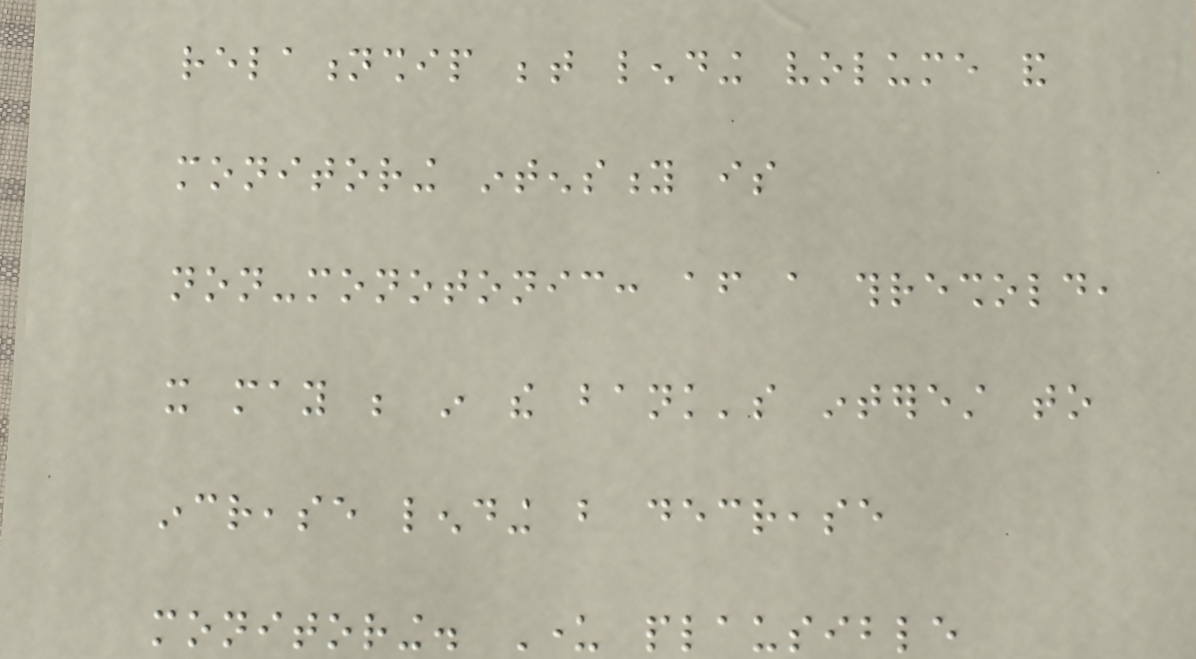relationship between lending volume and
monitoring intensity is
non-monotonic: after a threshold,
it may be in the bank's interest to
increase lending but decrease
monitoring. Under plausible
